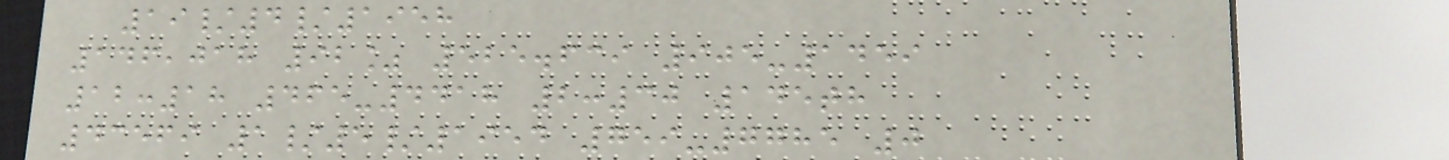19/4/1958
146,018 92% 525.639 905-1459
12:18 465-4418 2:30 145th
43569 1/5/1954 759-7785 0
